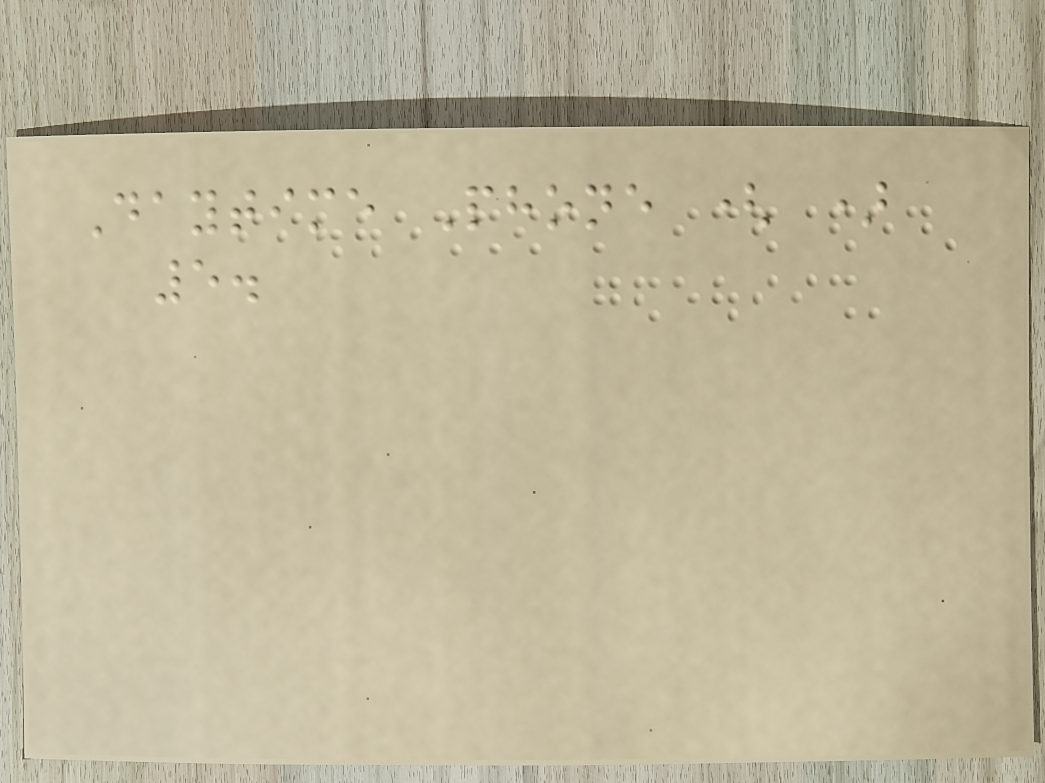Daytime Phone ( )
5.
